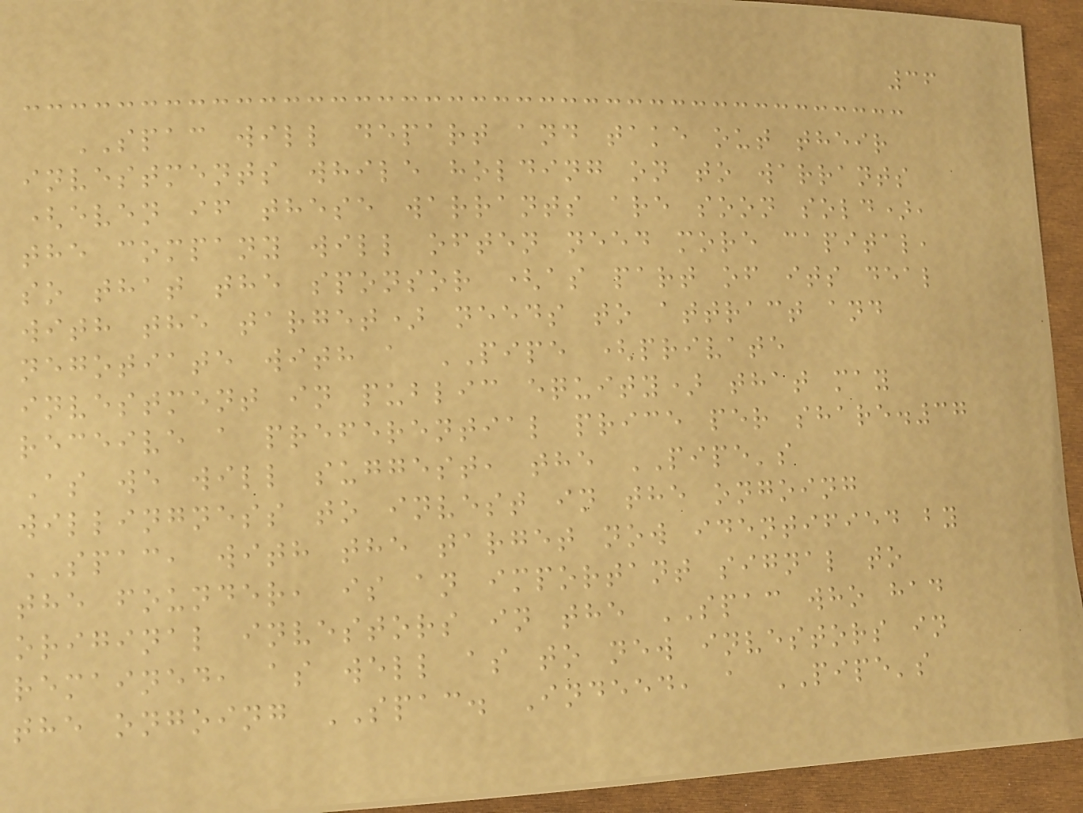36
SPAC will depart and take out their
investments while holding on to warrants
(even if these warrants are soon sold),
the company will often need more capital,
so that the sponsor (as part of its deal
with the target) needs to attract and
negotiate with a PIPE (private
investment in public equity) that may
receive a preferential price per share.37
As we will suggest, the PIPE's
willingness to invest in the ongoing
SPAC, with the target now identified by
the founder, is an important signal to
original investors in the SPAC who had
remained, as well as to new investors in
the ongoing SPAC. Indeed, a PIPE's
